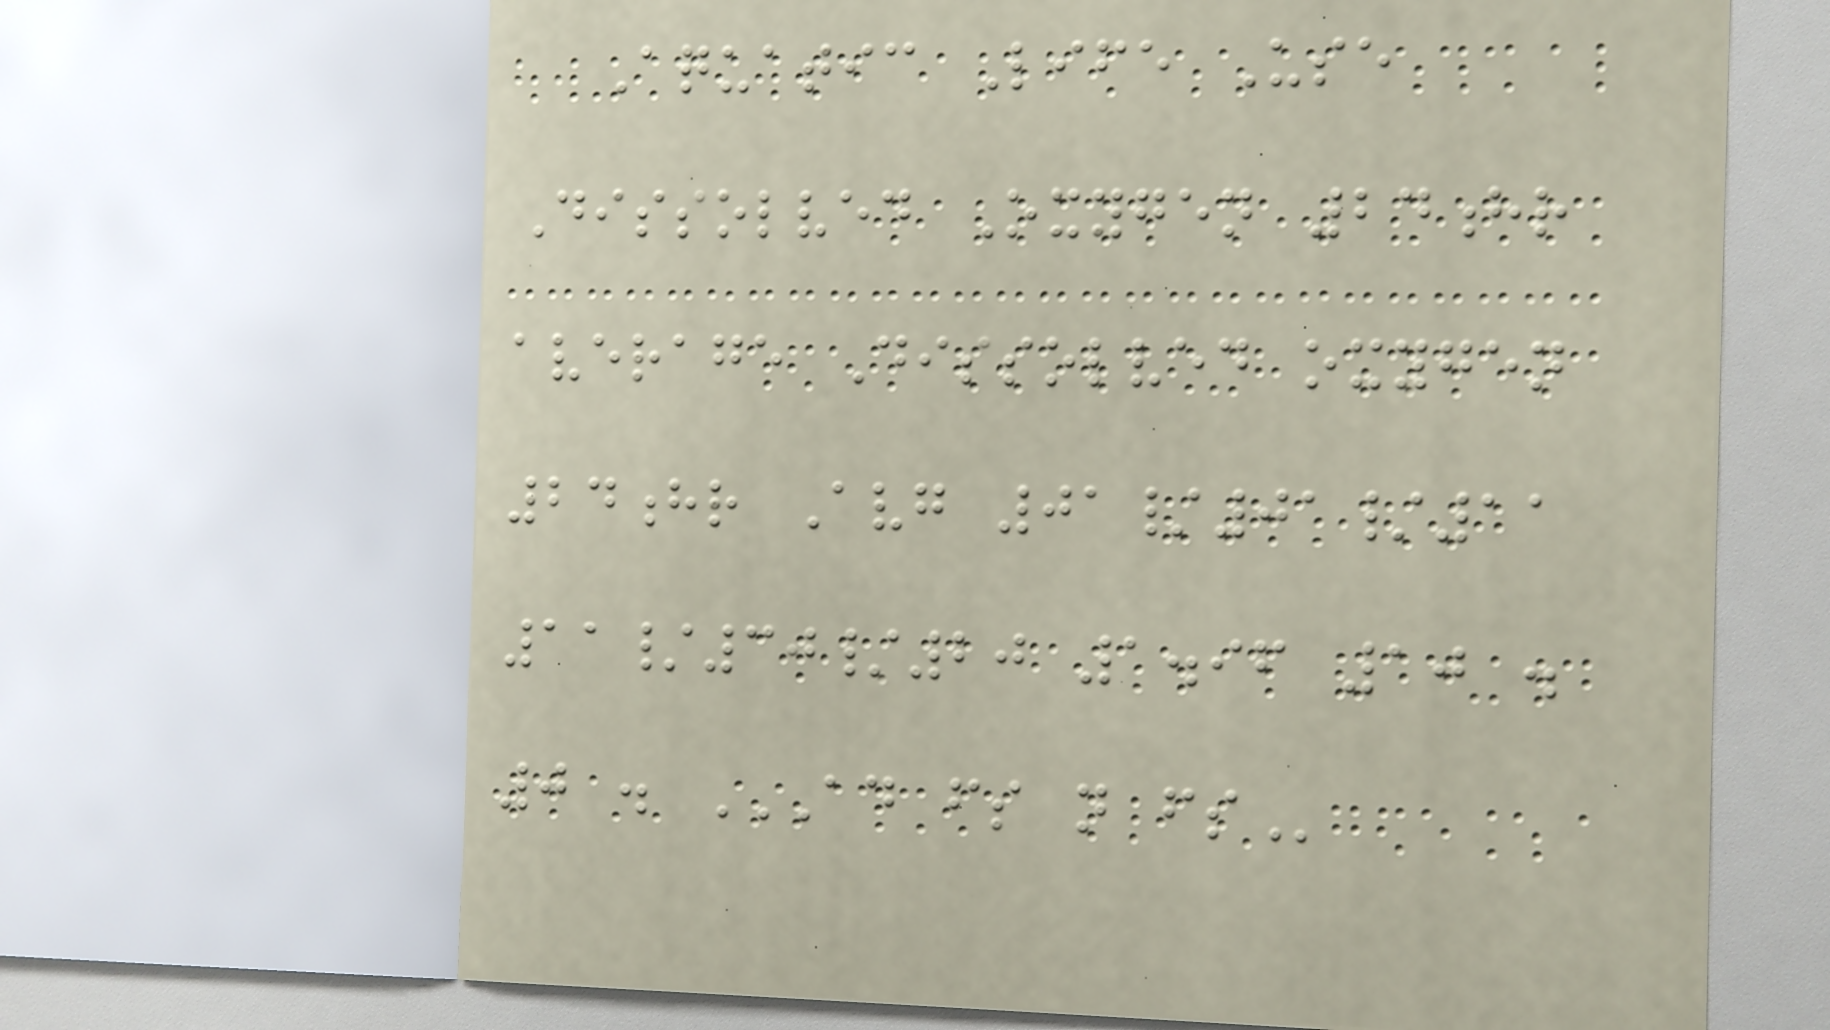Aquatic Life Use
Dissolved Oxygen 24hr
average Dissolved oxygen
24hr Avg 01/01/11
11/30/20 1.96 10 .
0 . AD FS N FS
